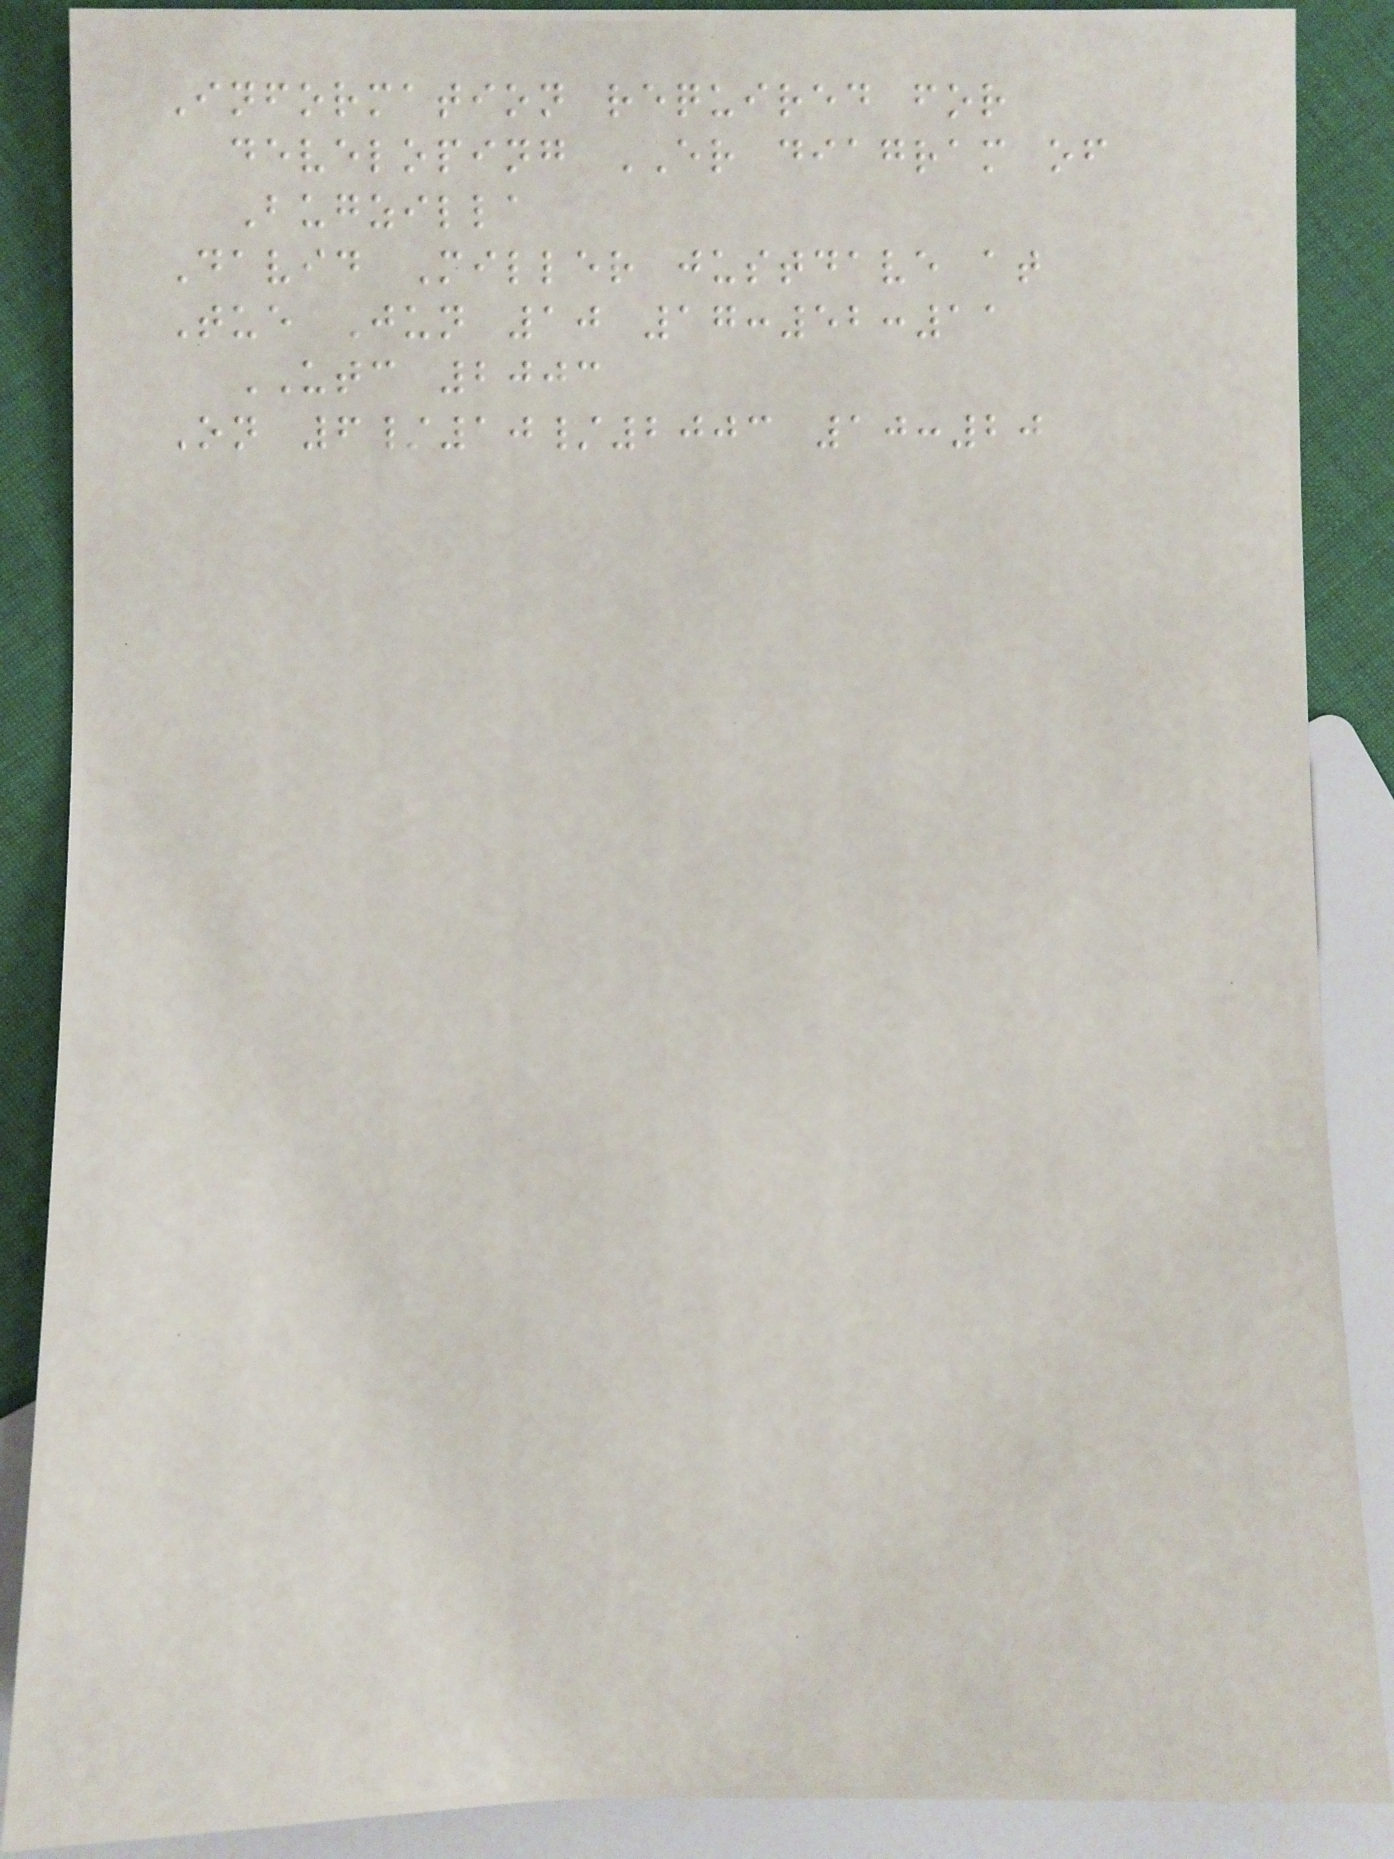Information required for
developing ER diagram of
Bugzilla
David Miller justdave at
Tue Jun 10 17:52:11
UTC 2003
On 6/10/2003 10:20
